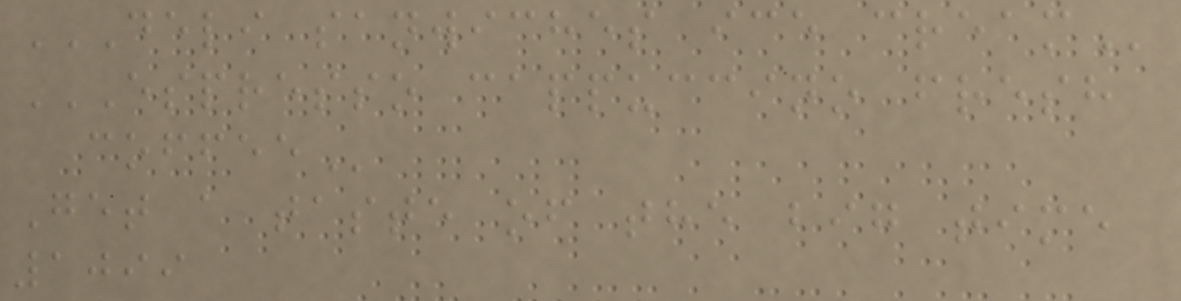DELI SANWICHES ICE CREAM
ESPRESSO CAPPUCCINO FRESH
COFFEE
Get a taste of the big time
1099
